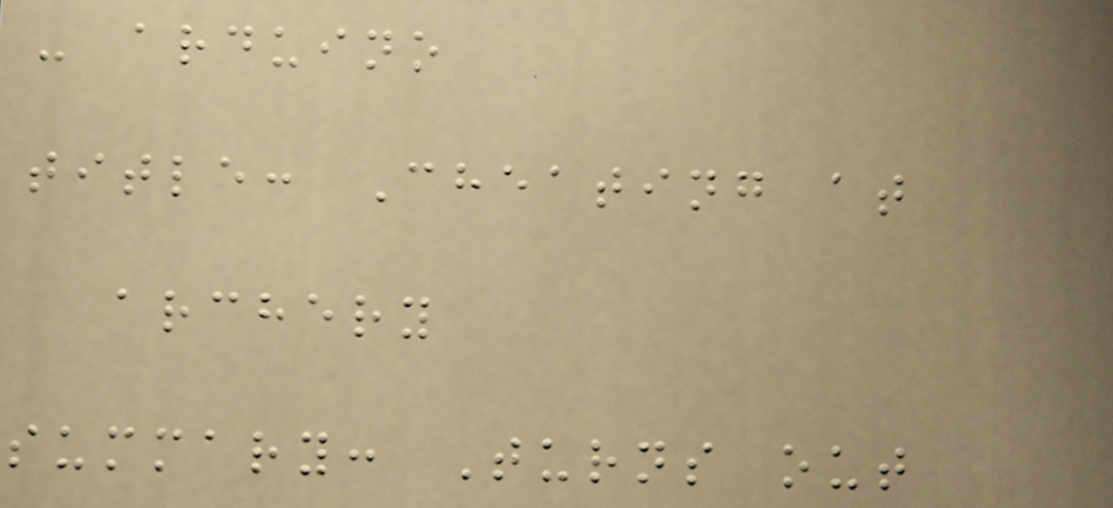- arduino
title: Cheating at
archery
summary: Turns out
